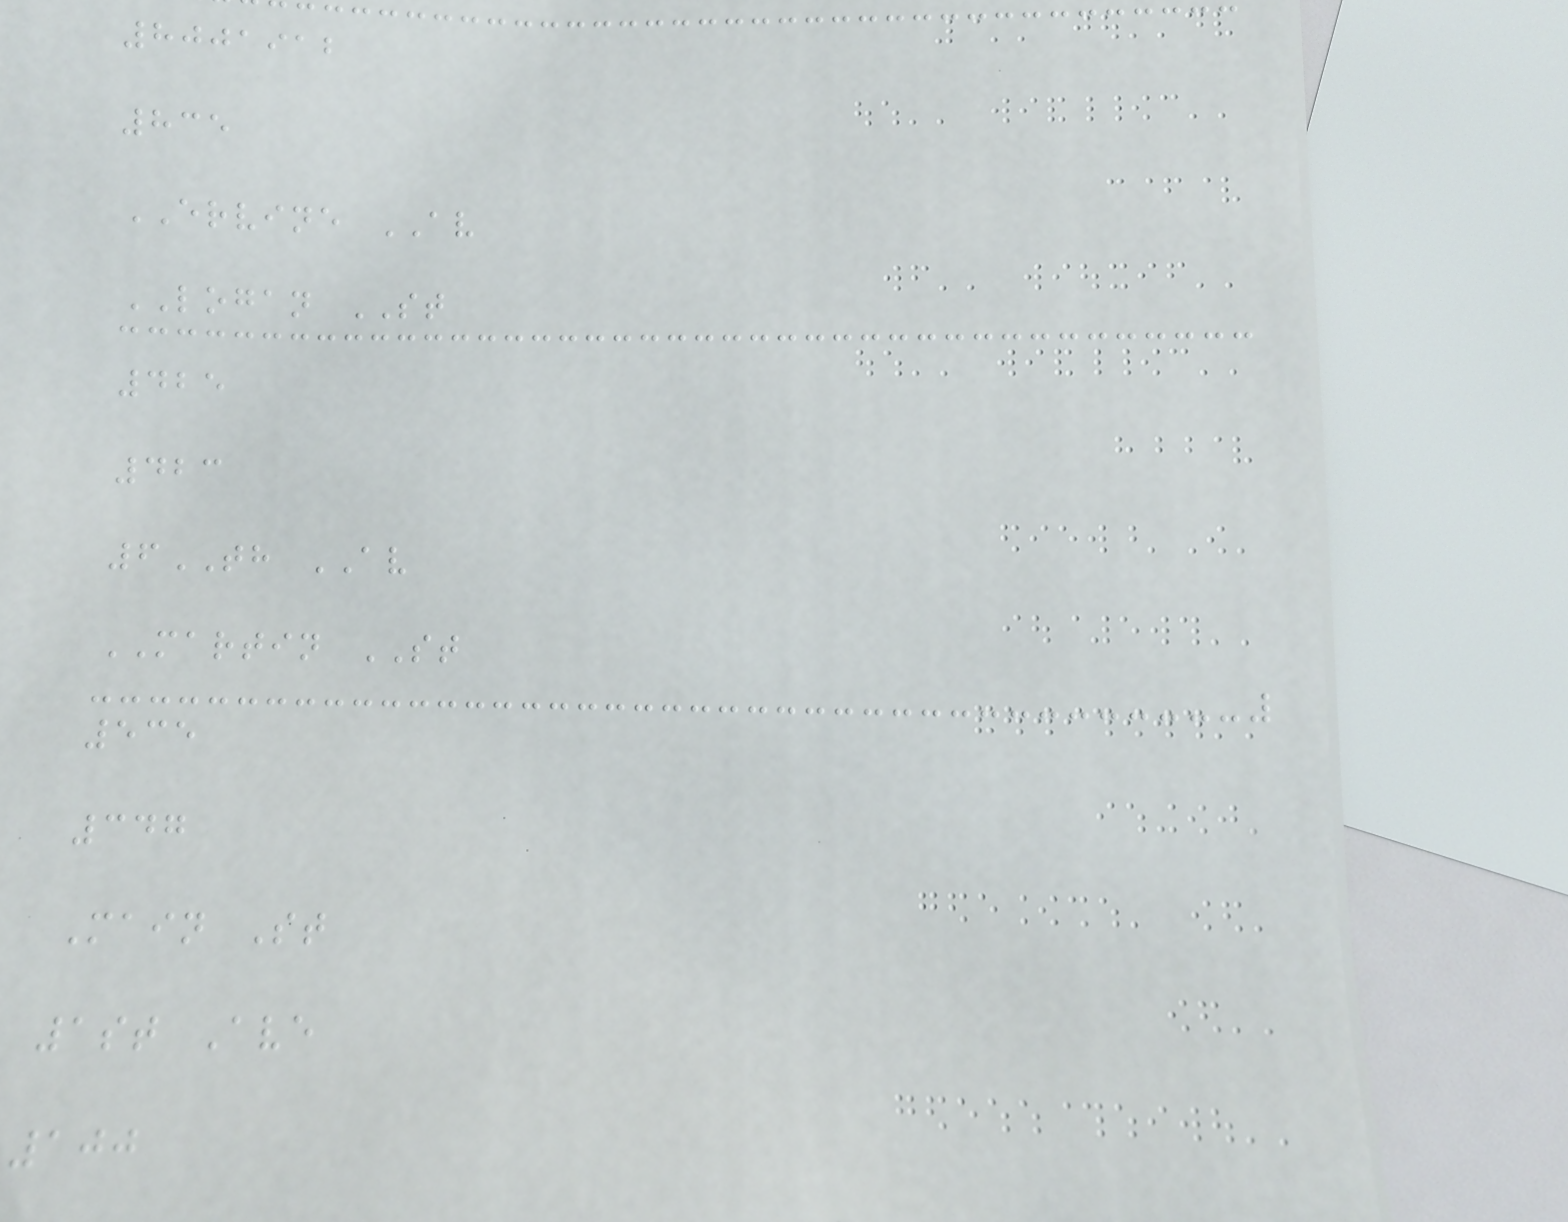8001912
835
ERVINE AV
LOGAN ST
425
423
6TH AV
MARTIN ST
535
347
Main St
1st Ave
100
